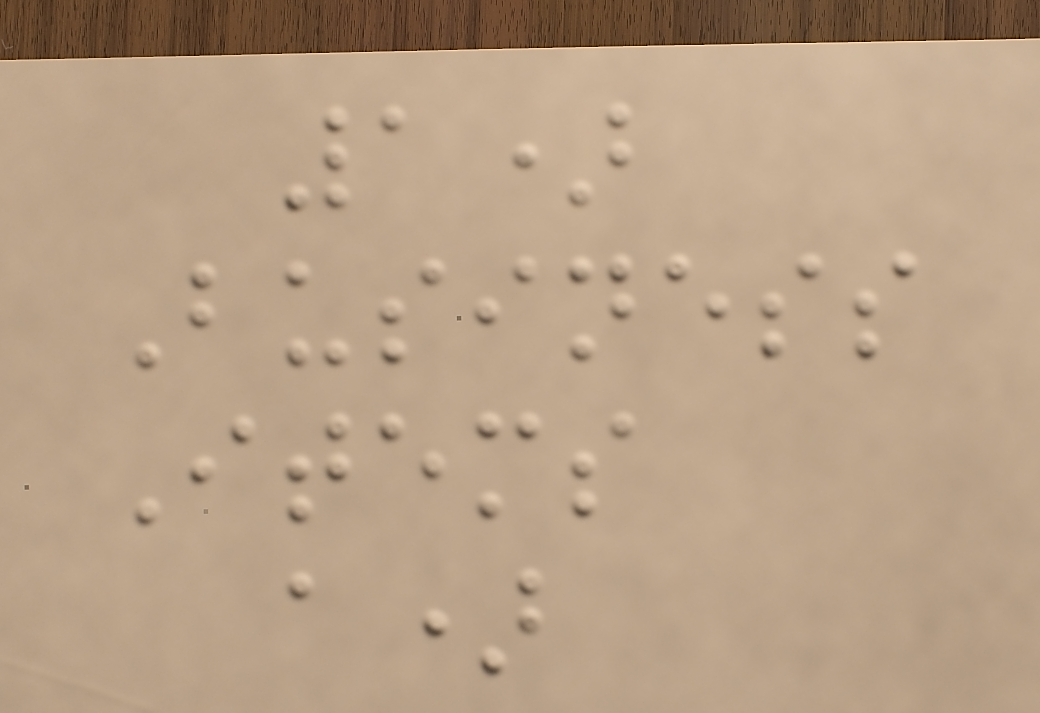1)
Business
Items
a)
